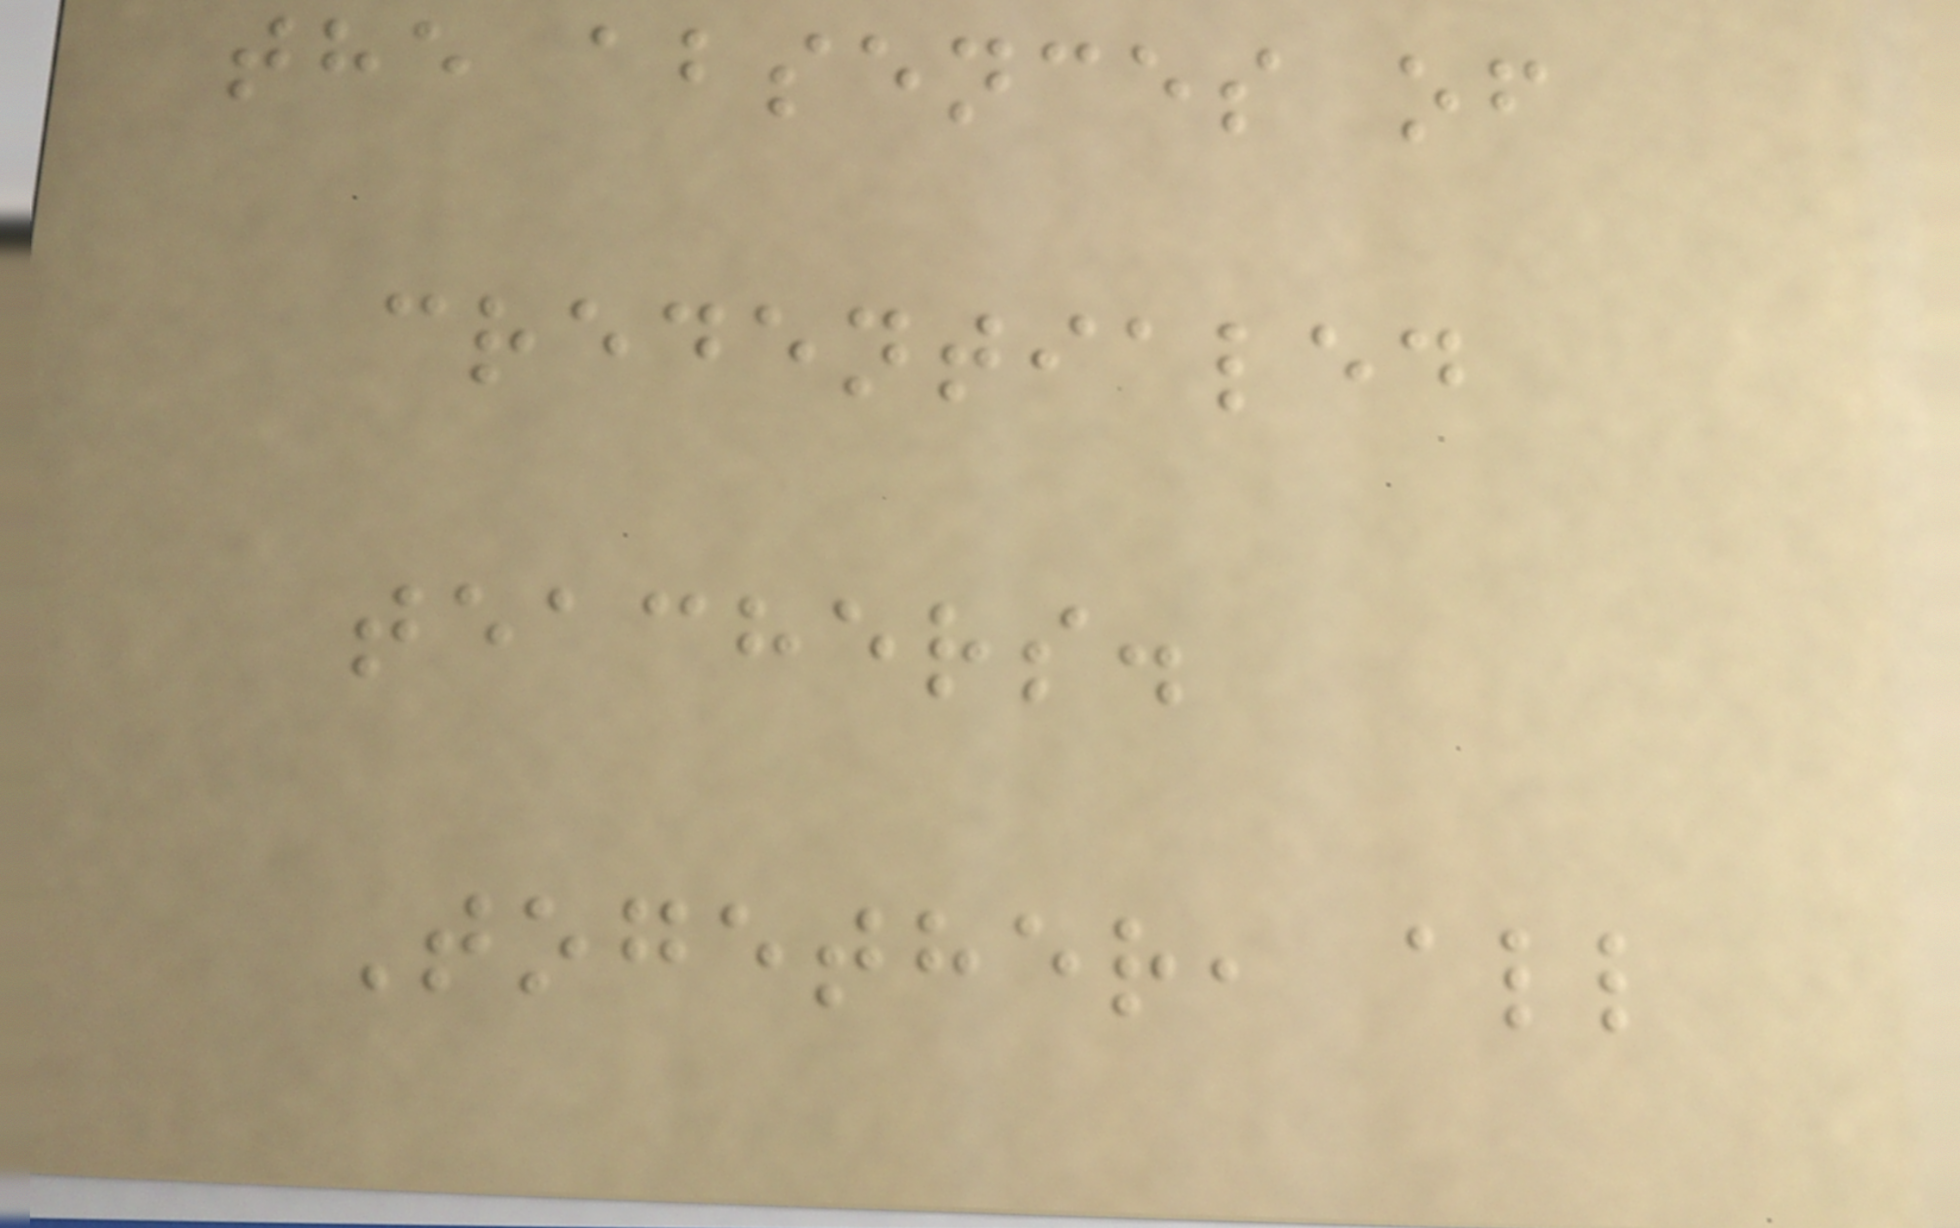the absences of
credentialed
teachers.
Together, all
